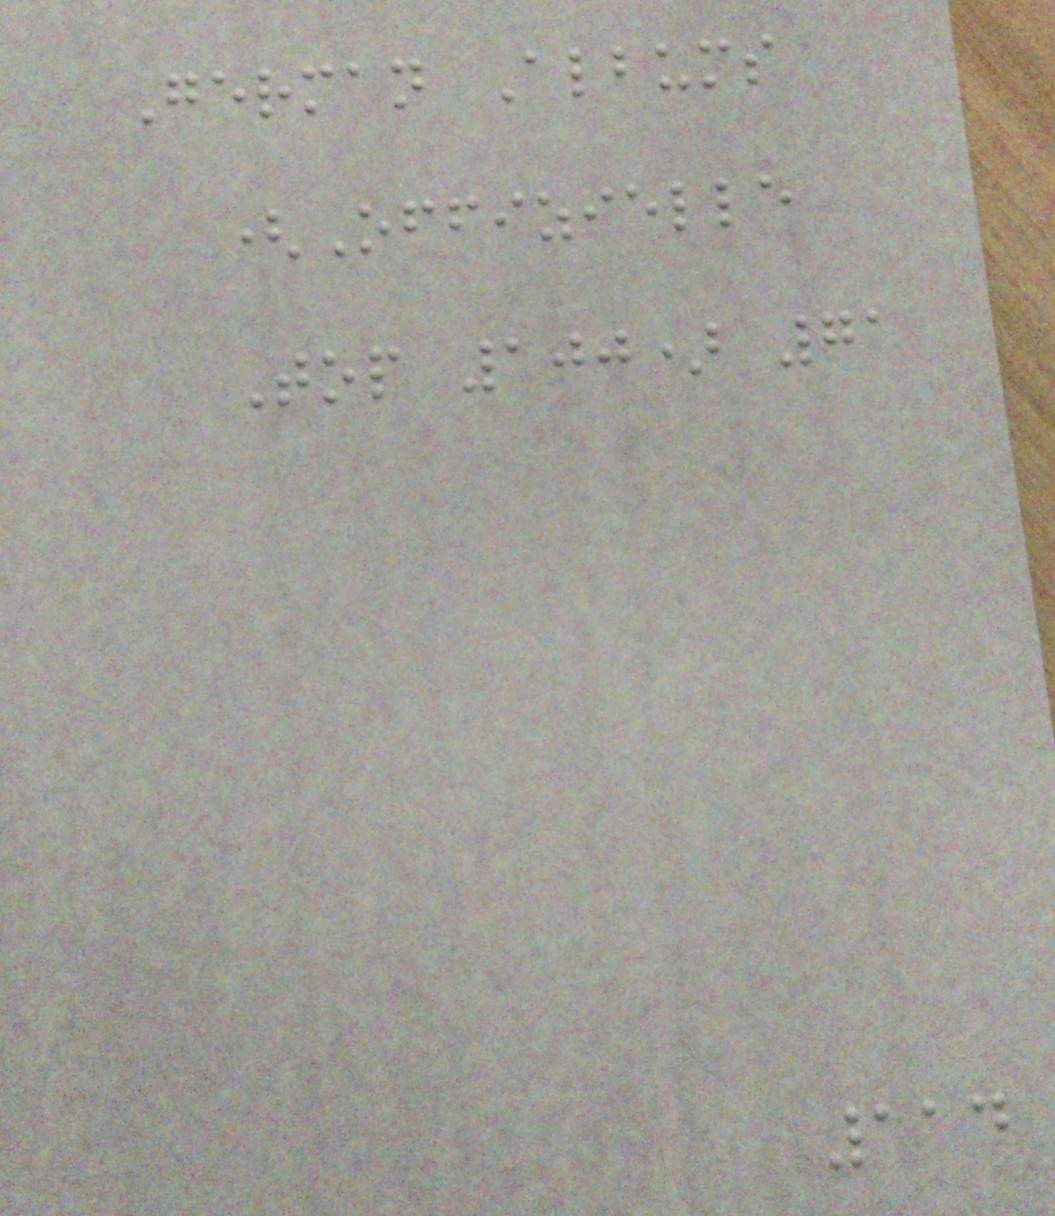German Albums
(Offizielle
Top 100) 71
114
